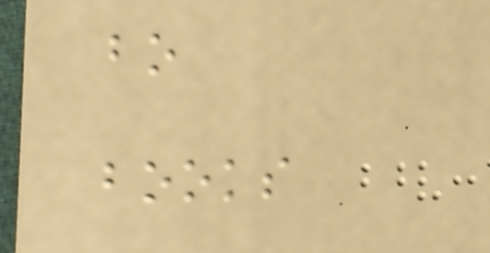bo
books
